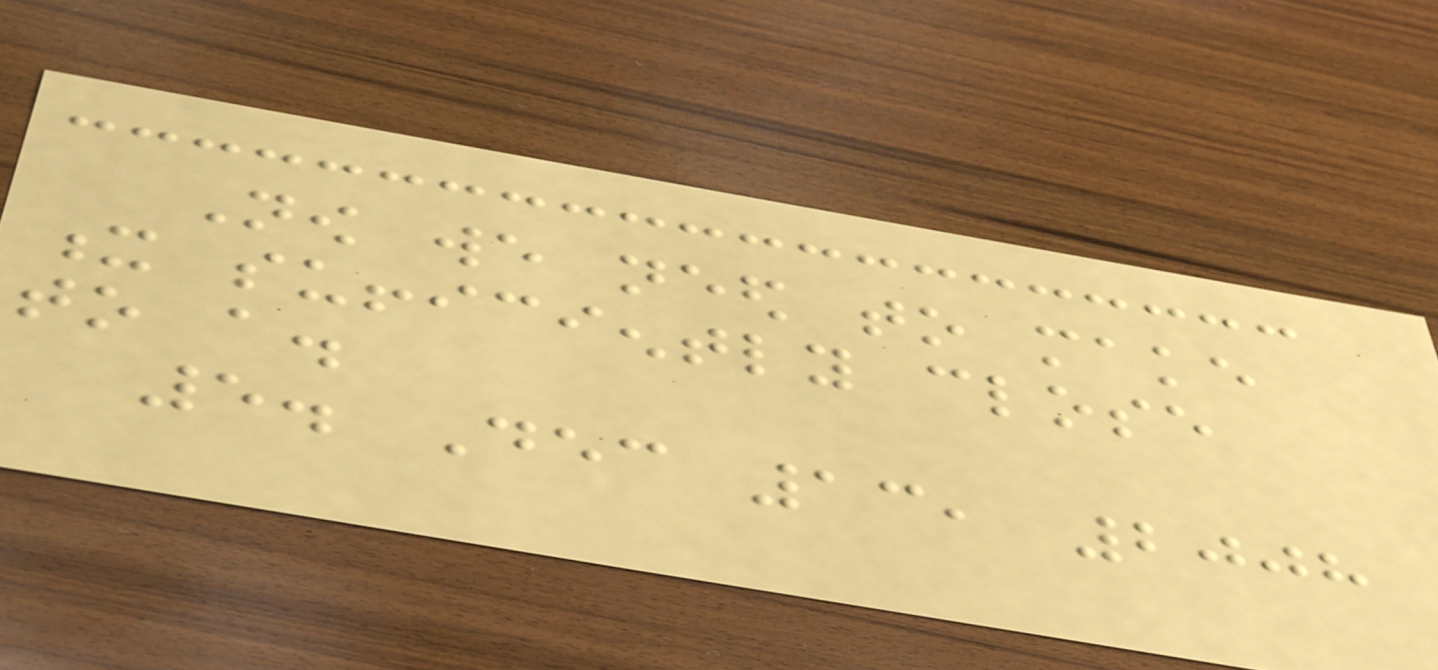Now we need to make
x sufficiently close
to a.
5. Dec 13, 2008
